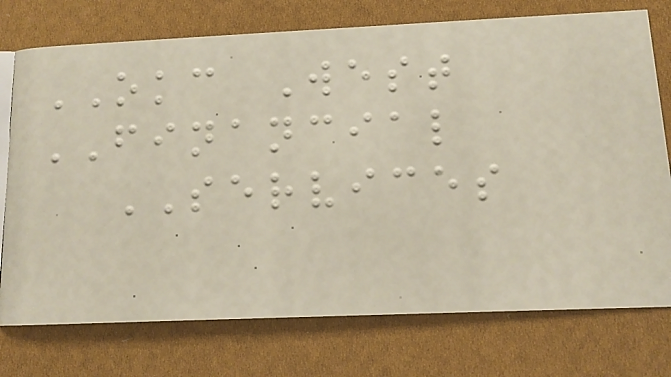OKC West
FINANCIAL
SERVICES
